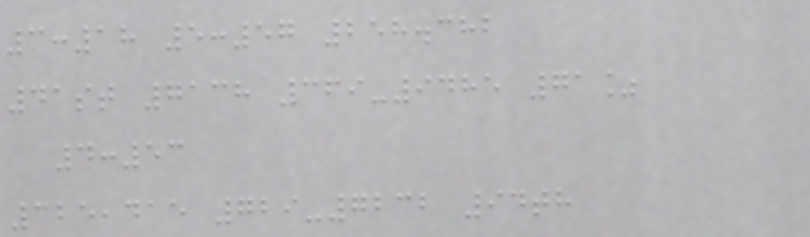3:18 5:57 258.382
41st 7138 369-9485 71%
4:53
325,415 729-7232 94th
